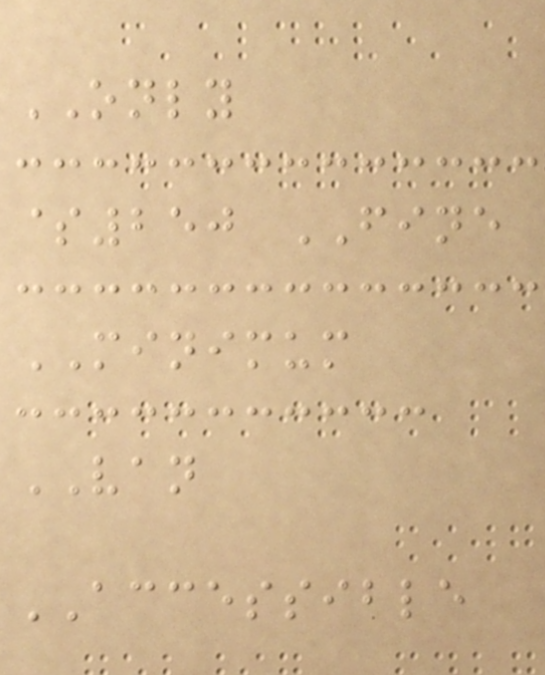ONLY
$250 FINE
MINIMUM
VAN
ACCESSIBLE
